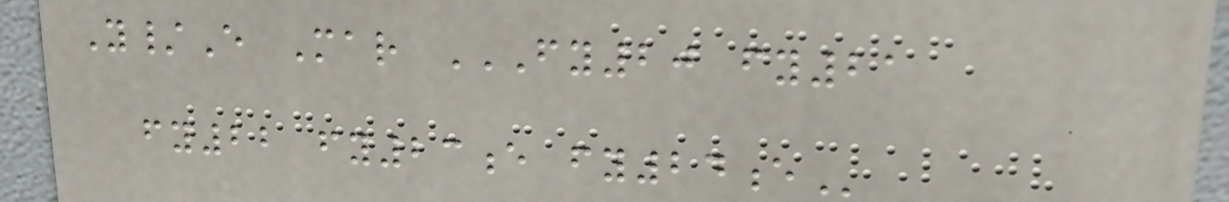Y/E Mar FY20 FY21
FY22 FY23E FY24E
